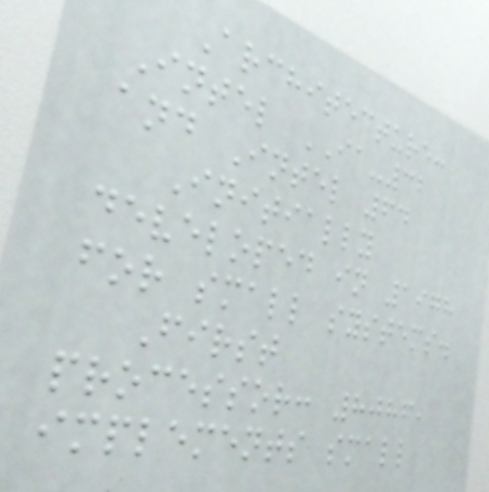Architecture:
Intel IA-32
and Intel 64
Initially
developed in 1978
for small systems.
First
processor: 8086,
implements small
